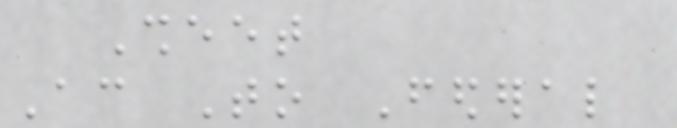Sheet
According To Federal
